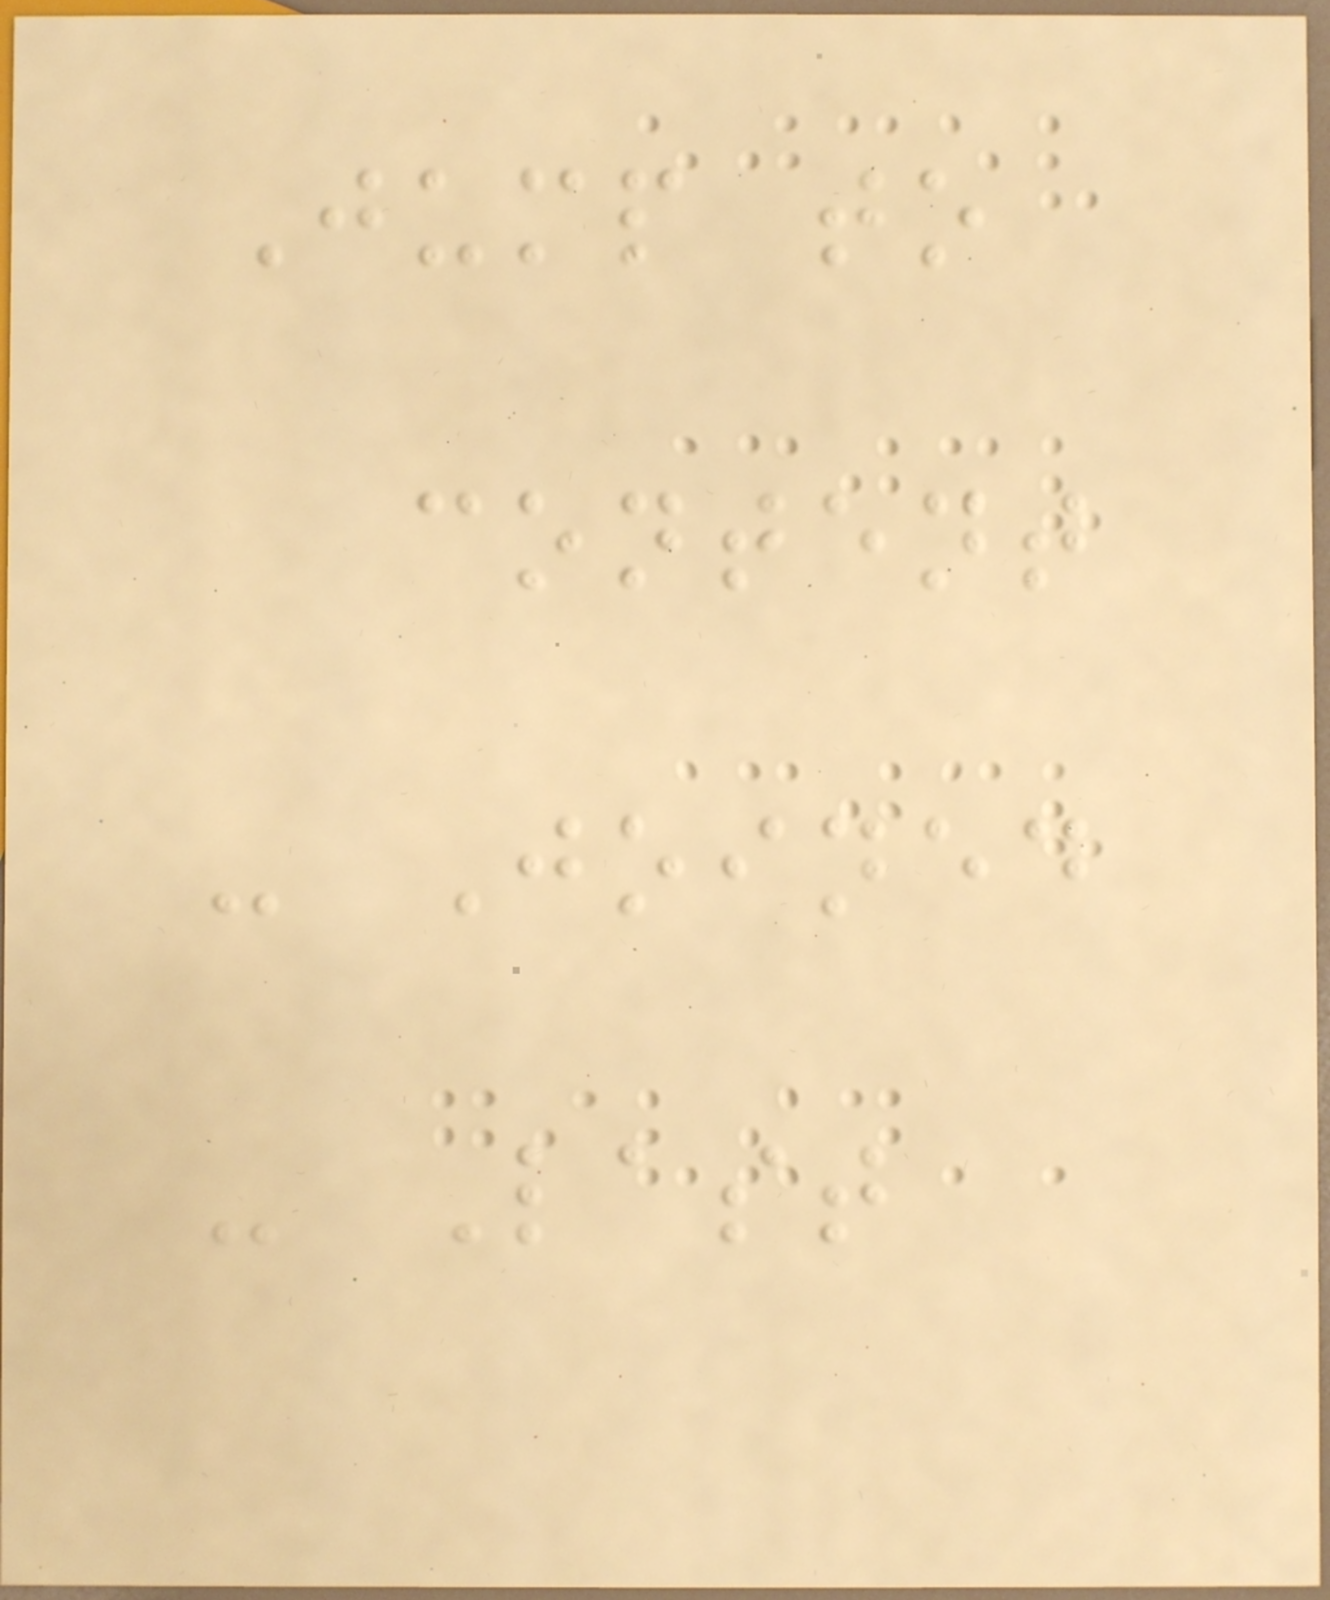Jump to
content
- Joined
- Last
